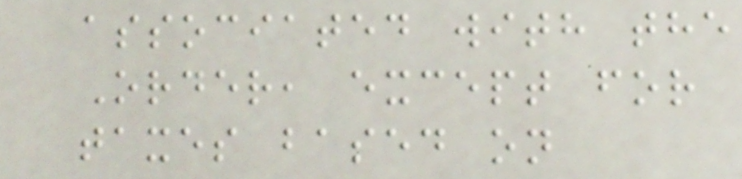associated with the
Order, except for
taxes based on
